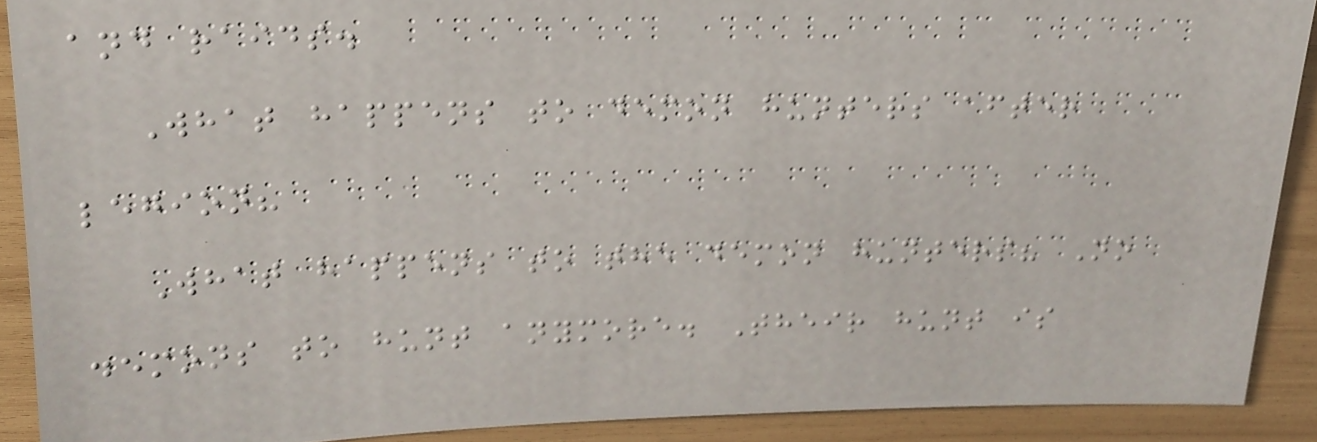and raids.
What happens to demon hunters after
legion?
What happens to the demon hunters? No
demons to hunt anymore. Their hunt is
